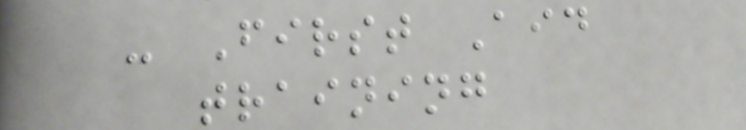- First Aid
training
